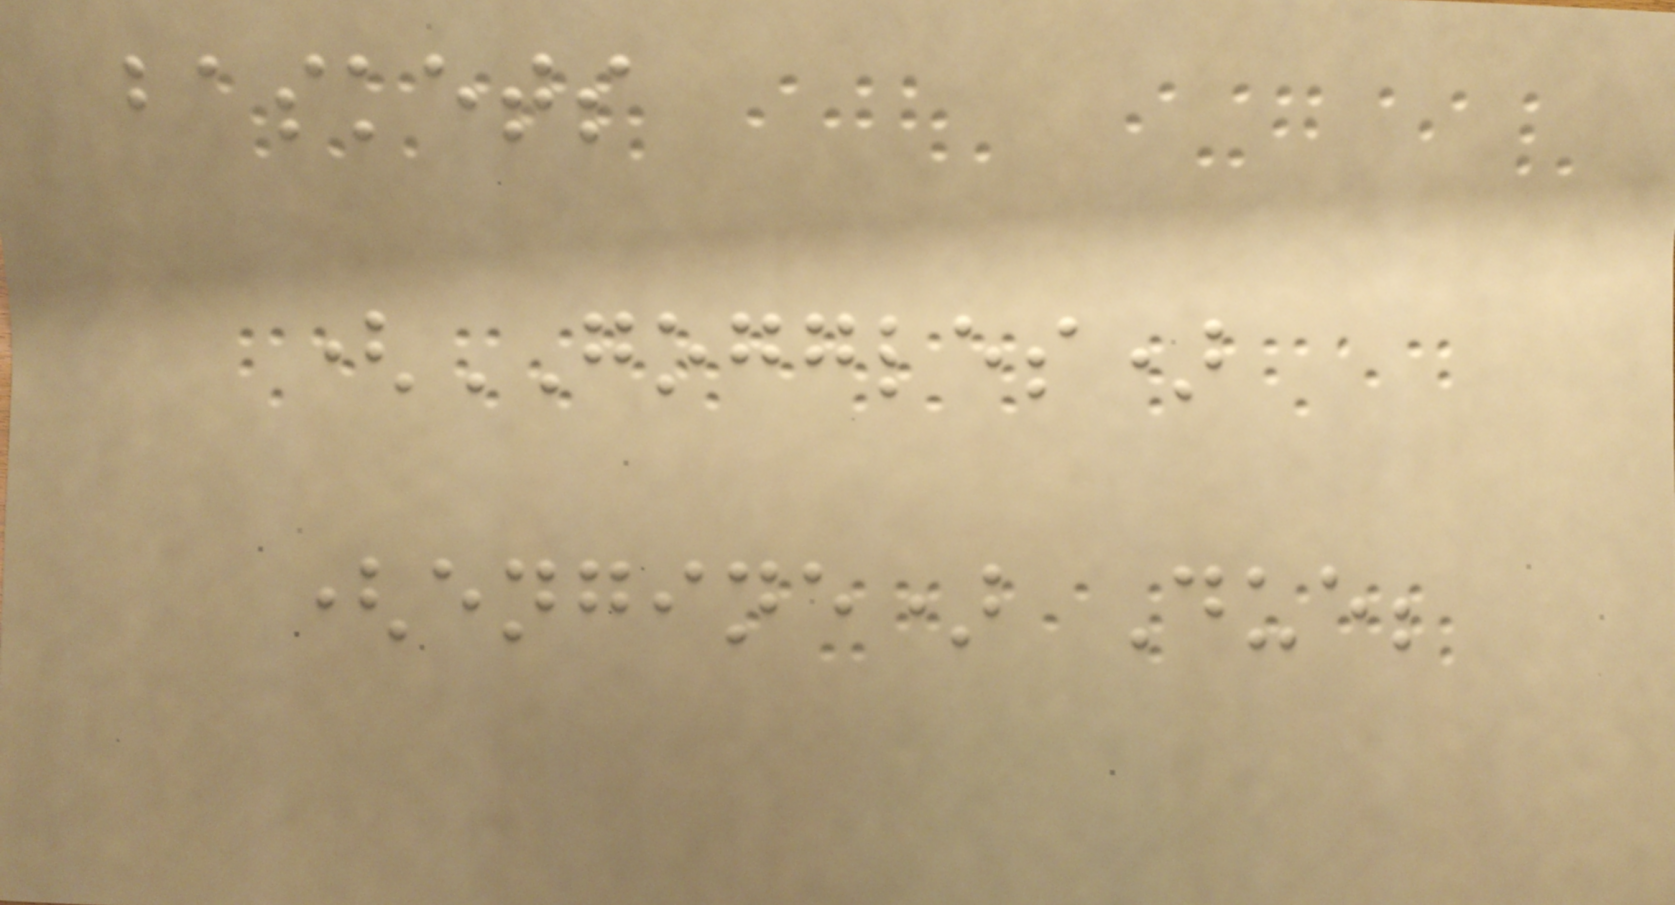baskets
(GOGGLES)
(engine) Due;
